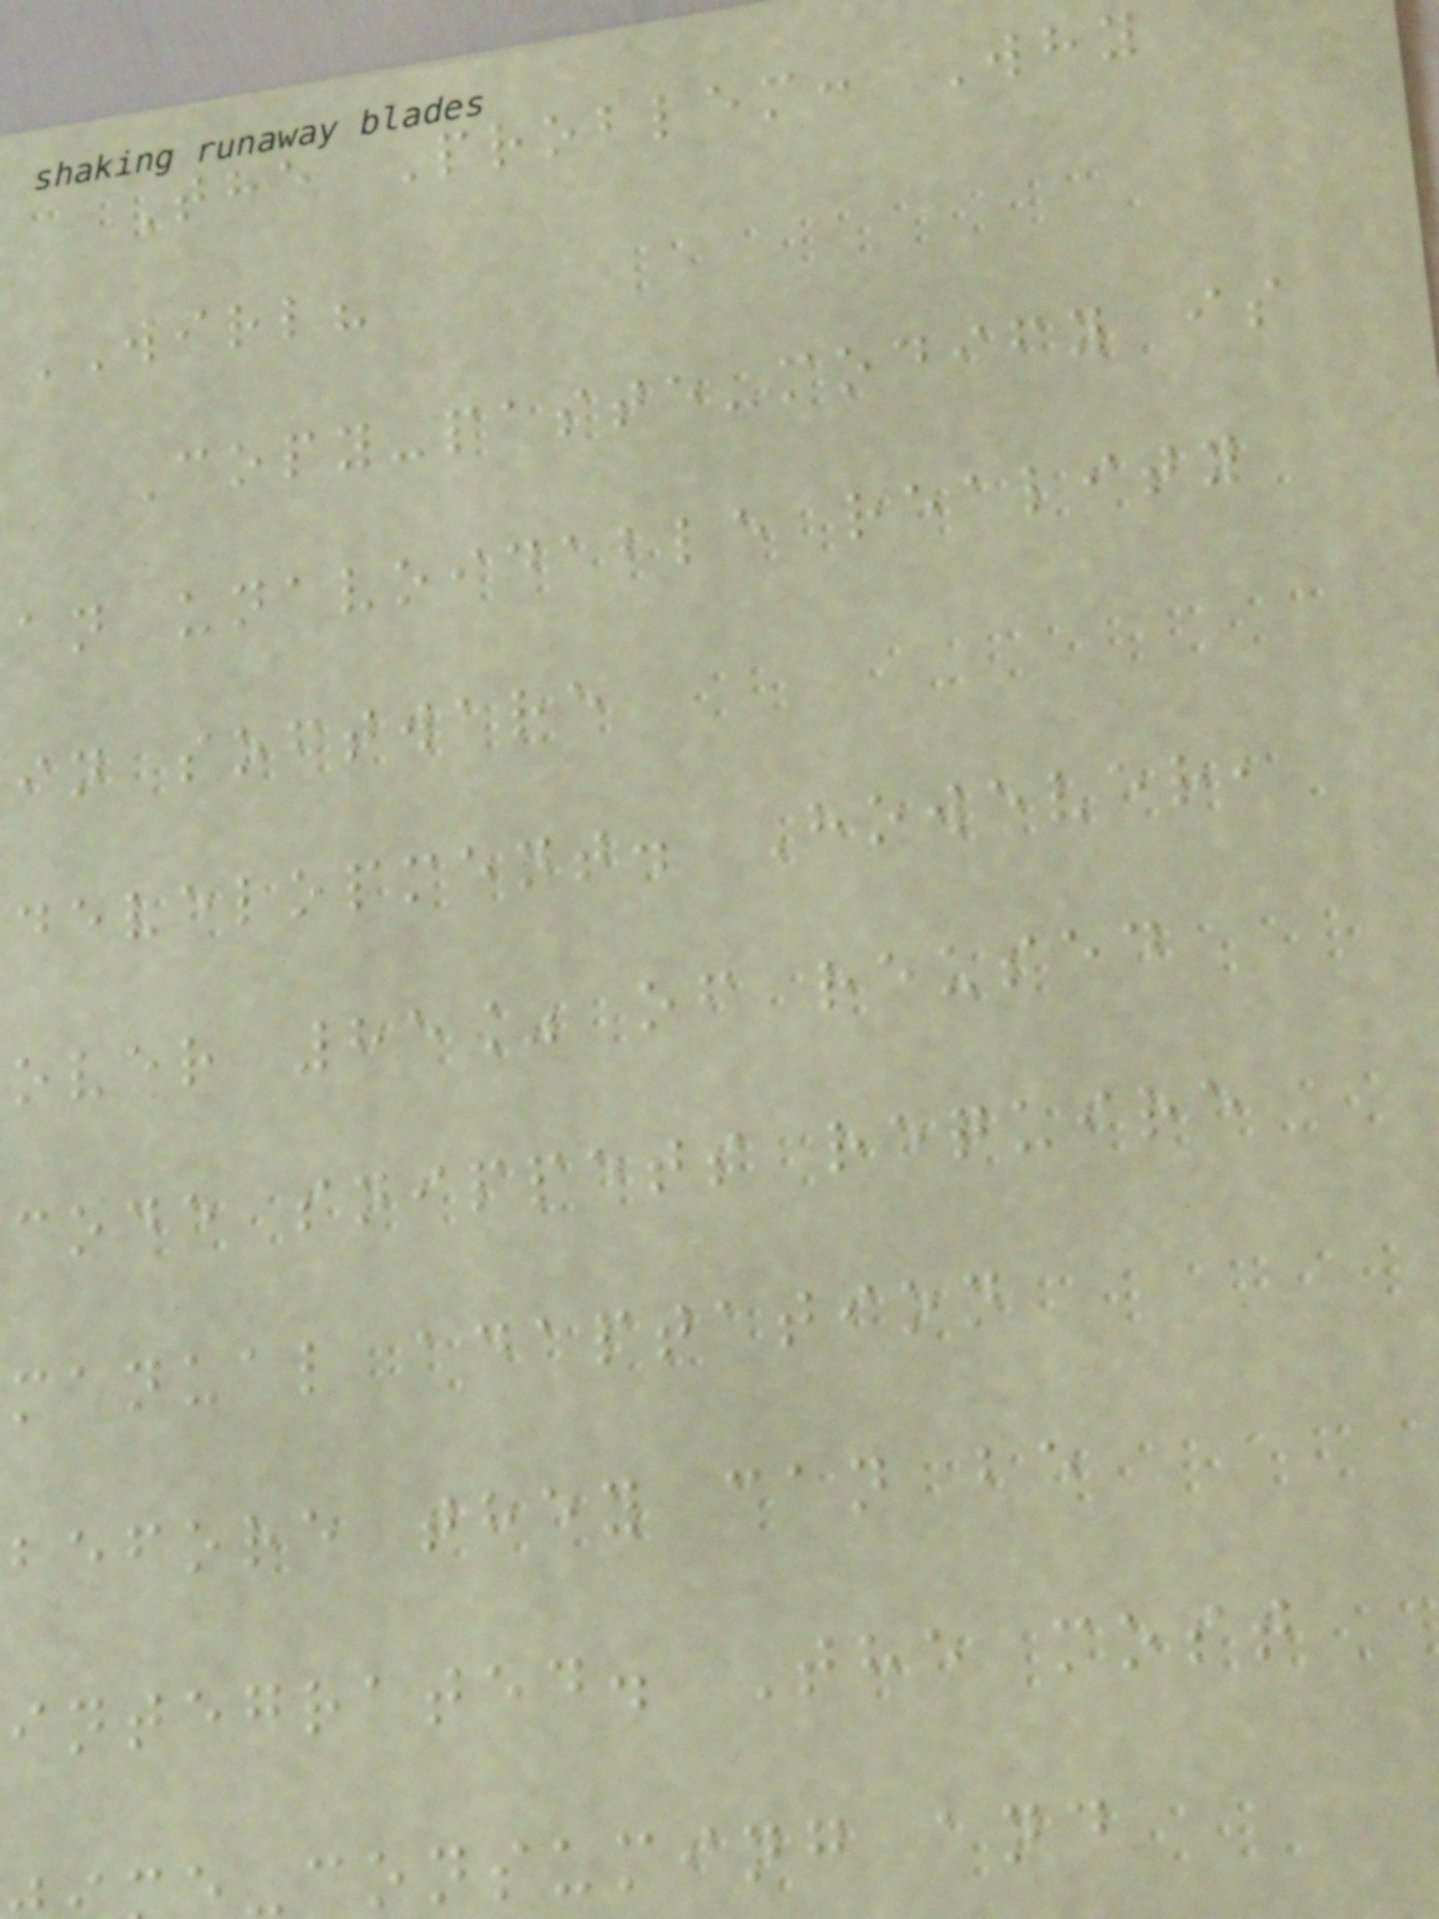The Problem: Why
WIRL?
Copy-paste-modify is
an unavoidable reality
in software
development. However,
over 85% of reused
code snippets require
manual adaptation
before they can be
integrated. The most
-consuming and
